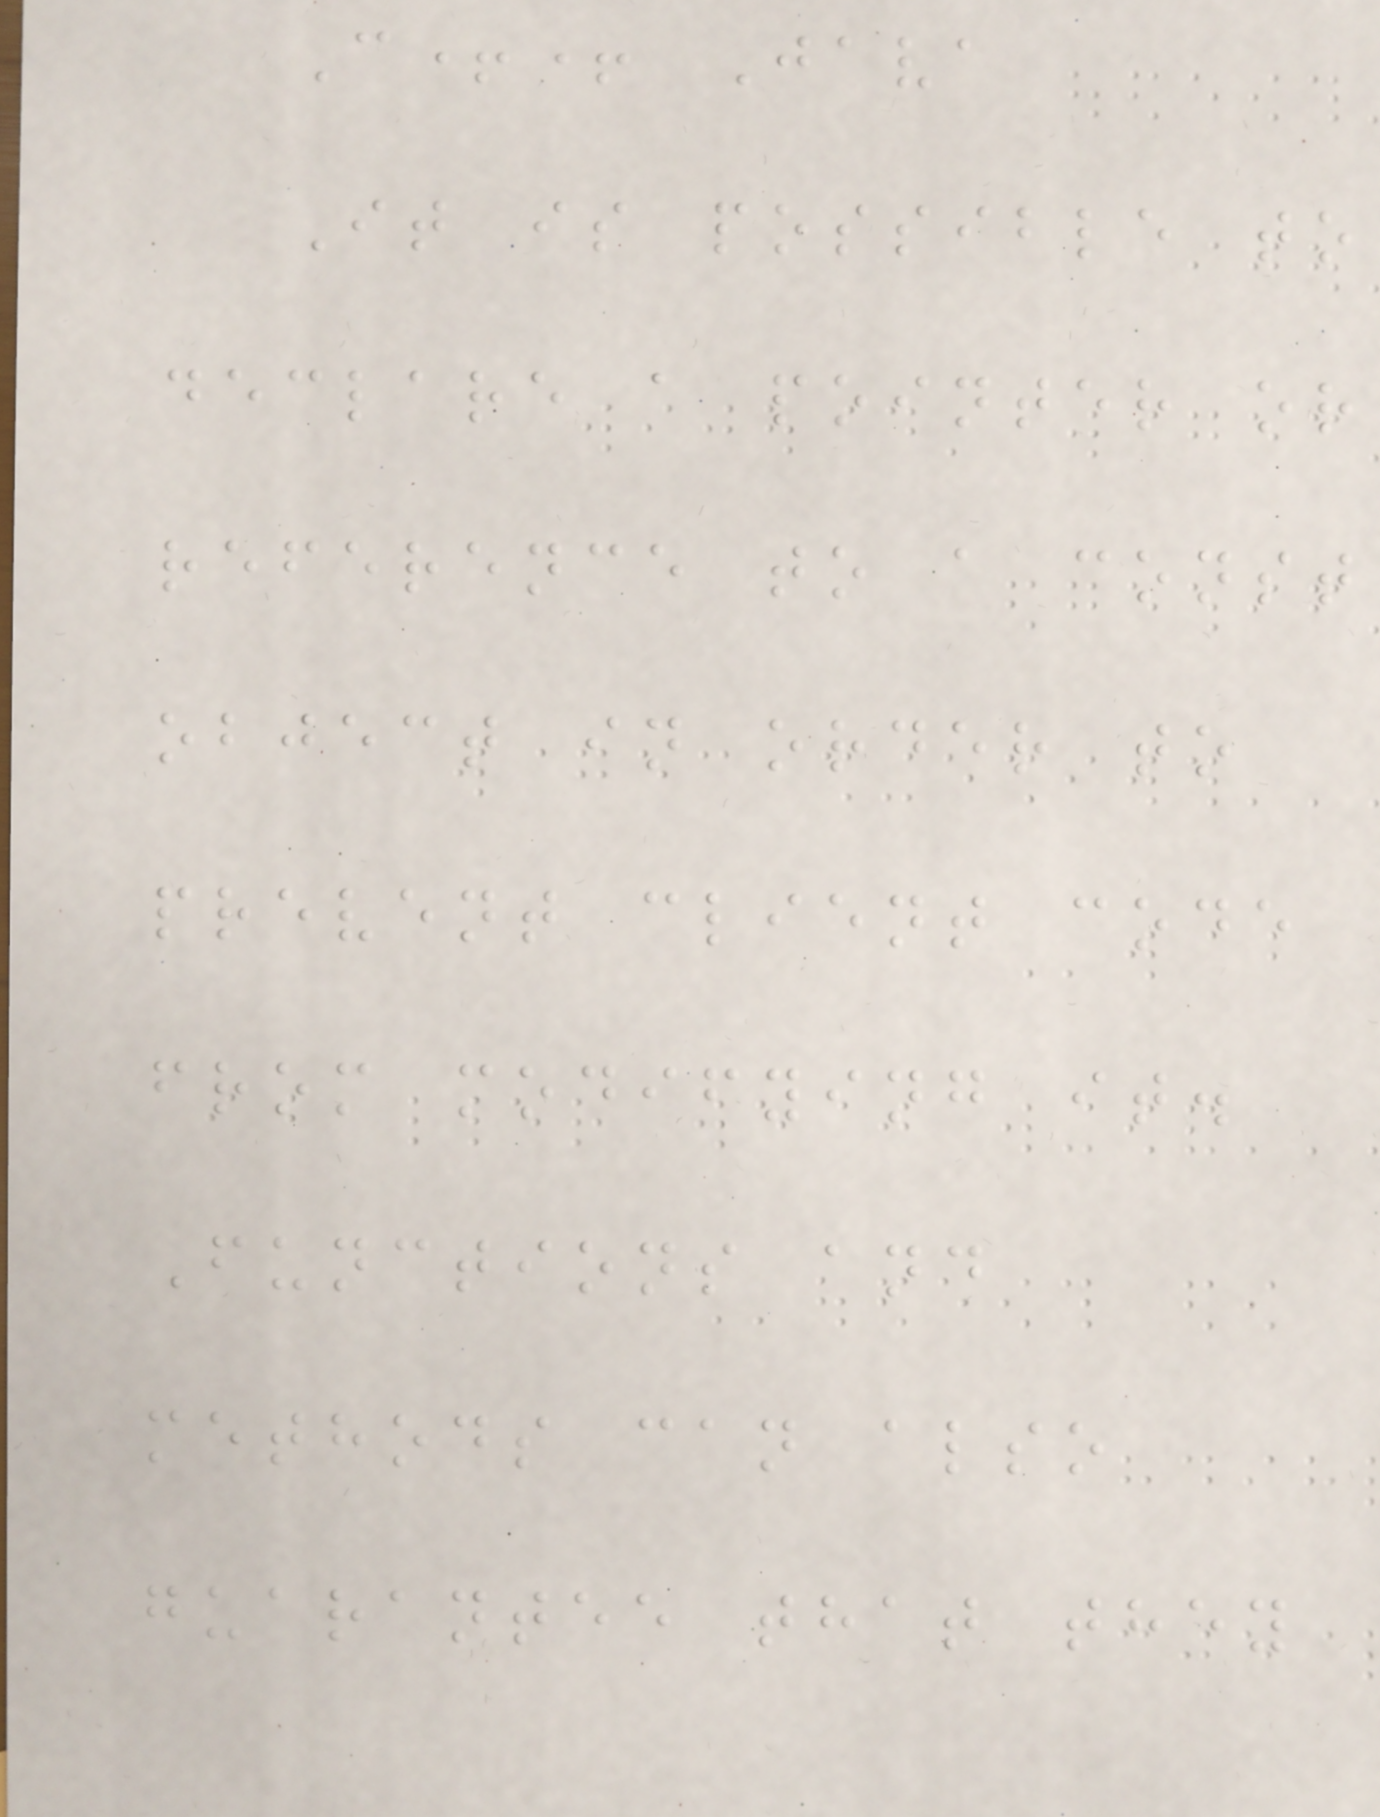C++ Java
It is possible to
declare a pointer or
reference to a const
object in order to
prevent client code
from modifying it.
Functions and
methods can also
guarantee that they
